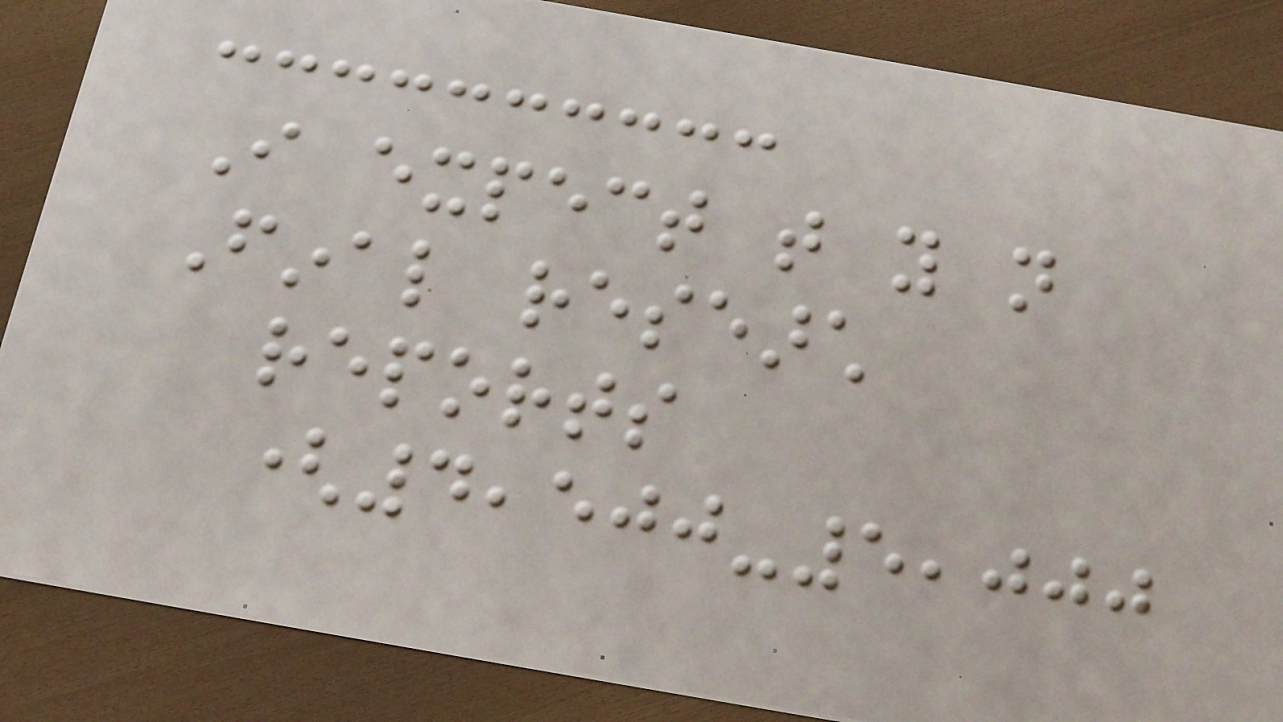I expect that you not
Final research
reports
(4,500-5,000
